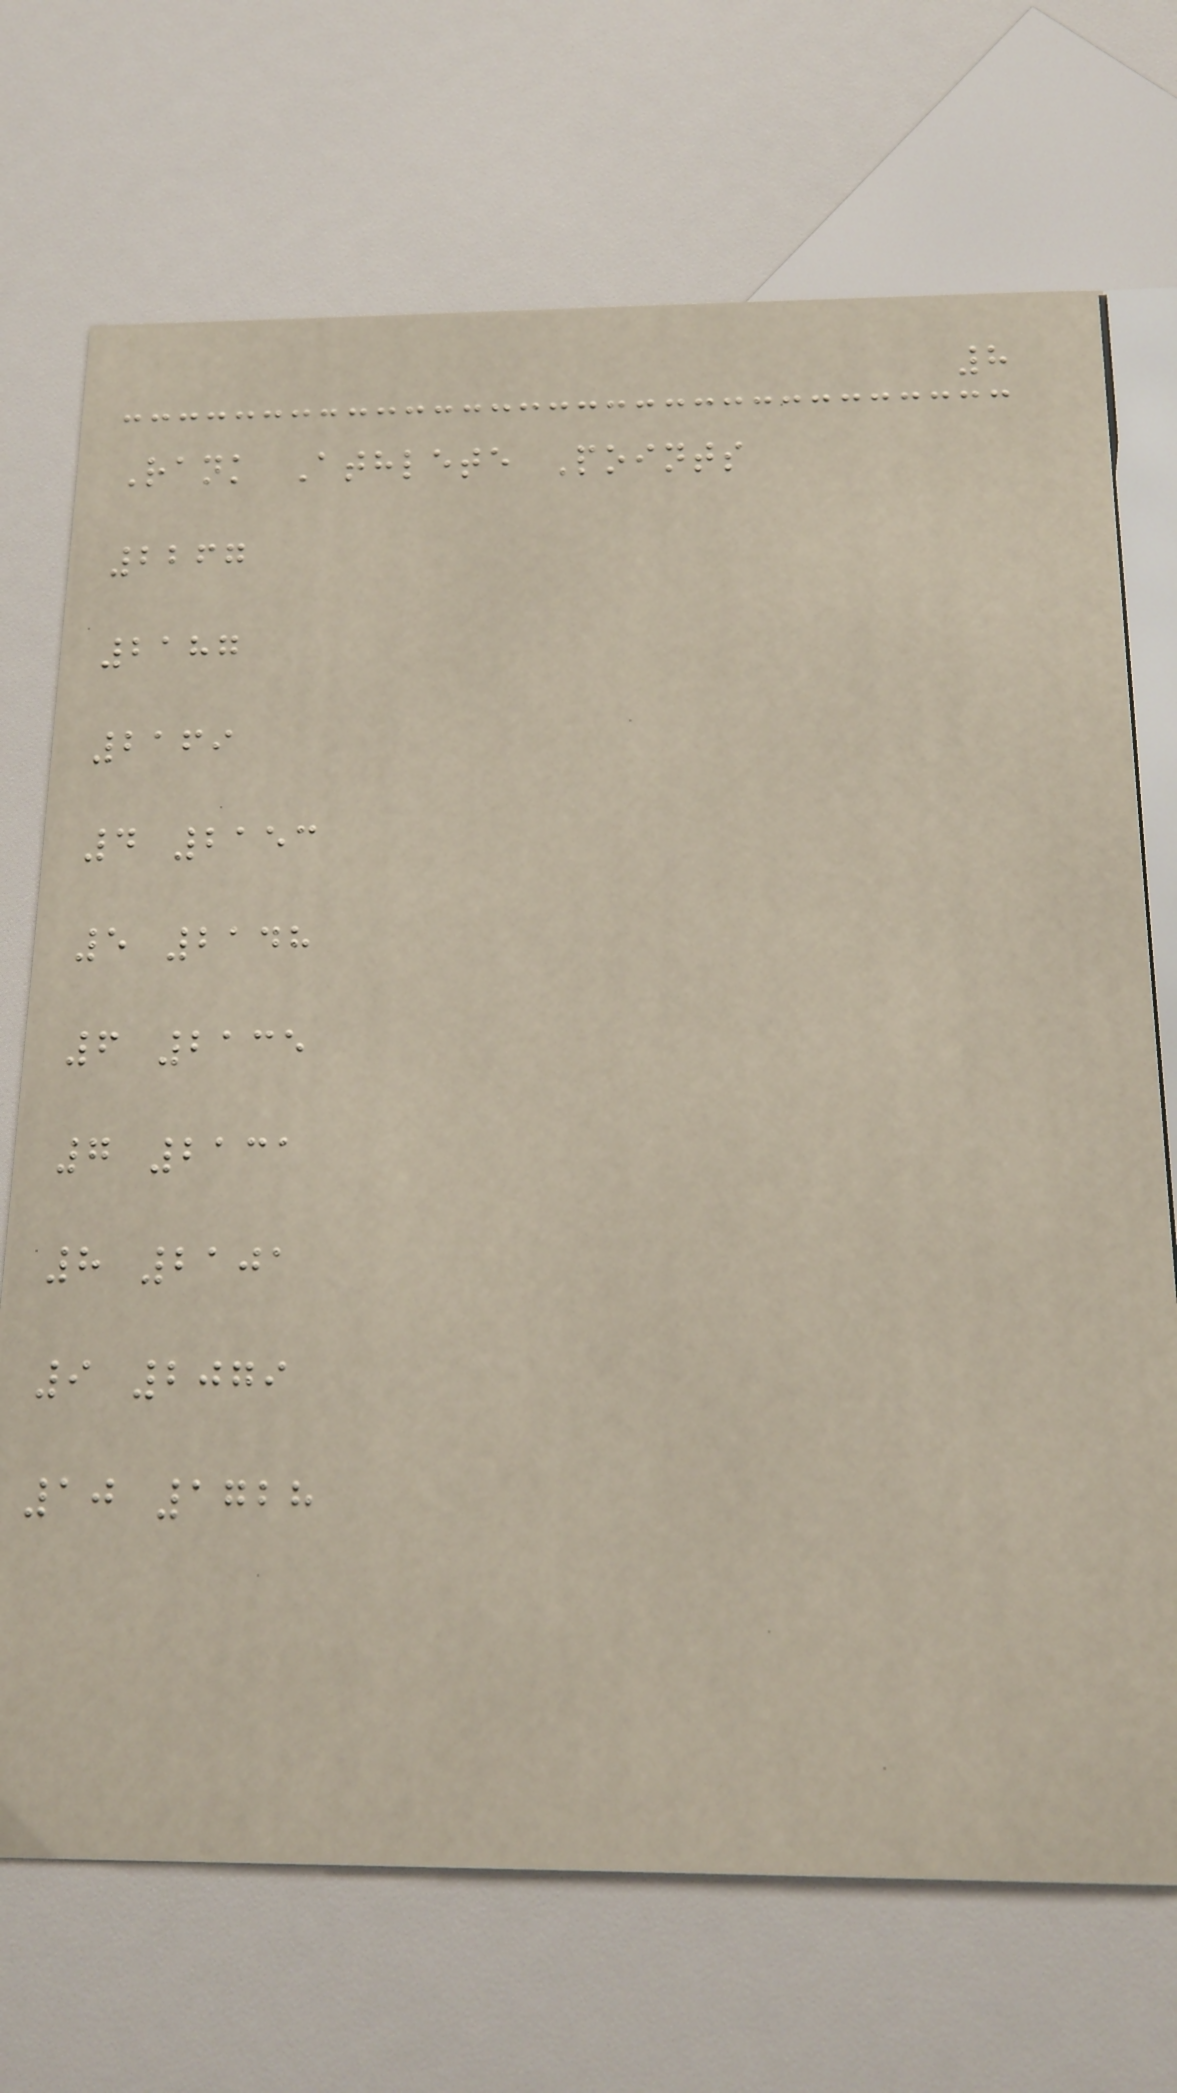8
Rank Athlete Points
2267
2187
2169
4 2153
5 2148
6 2135
7 2131
8 2101
9 2079
10 1728
